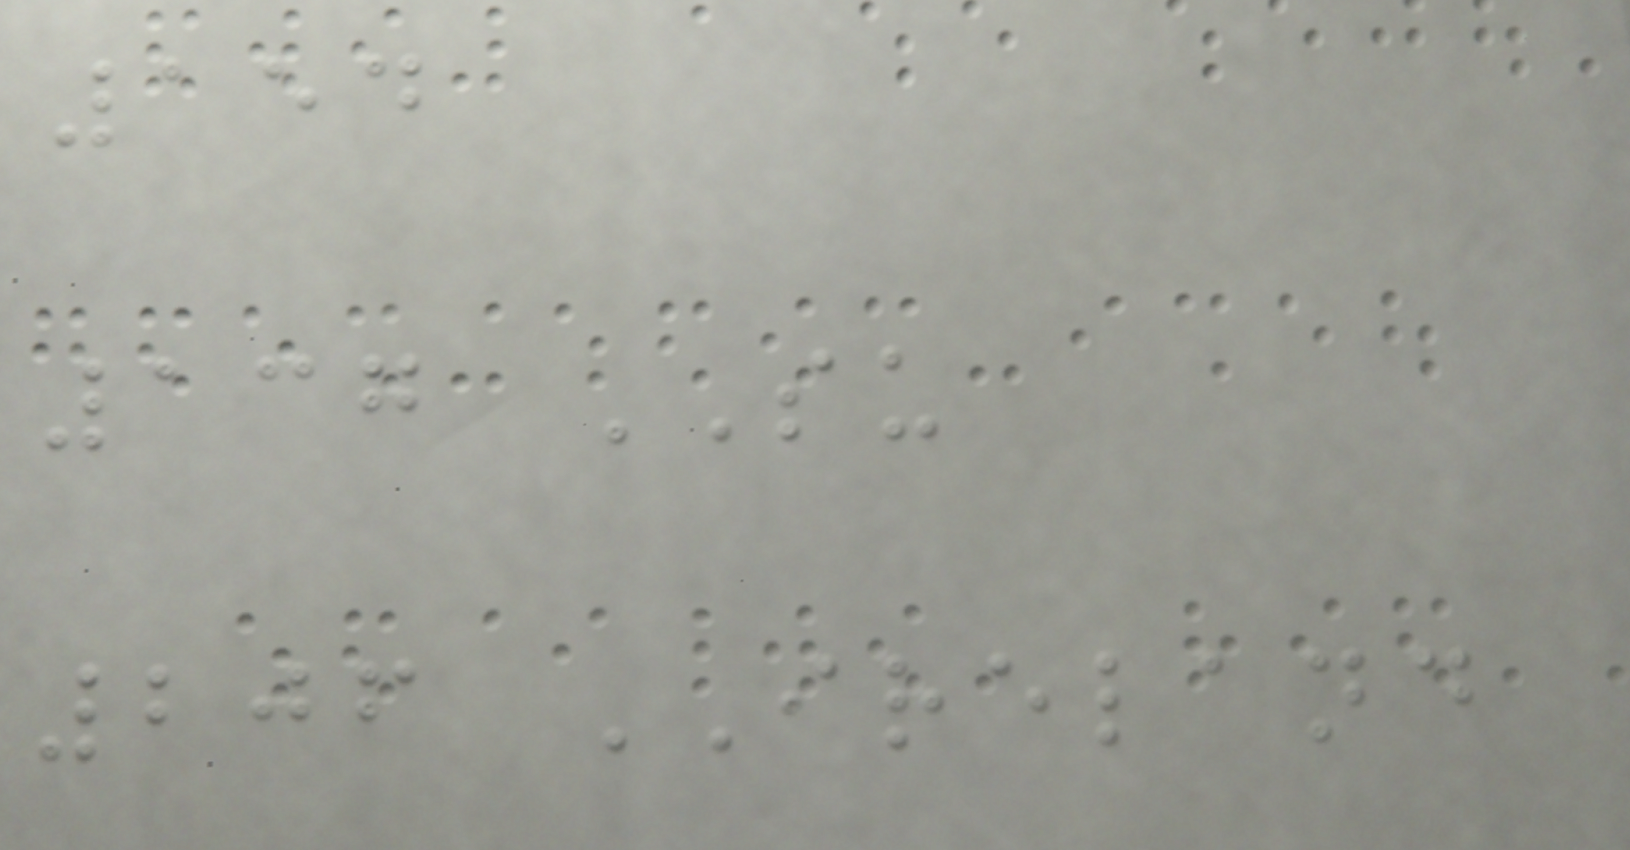154
137 SU
206 IRELAND
